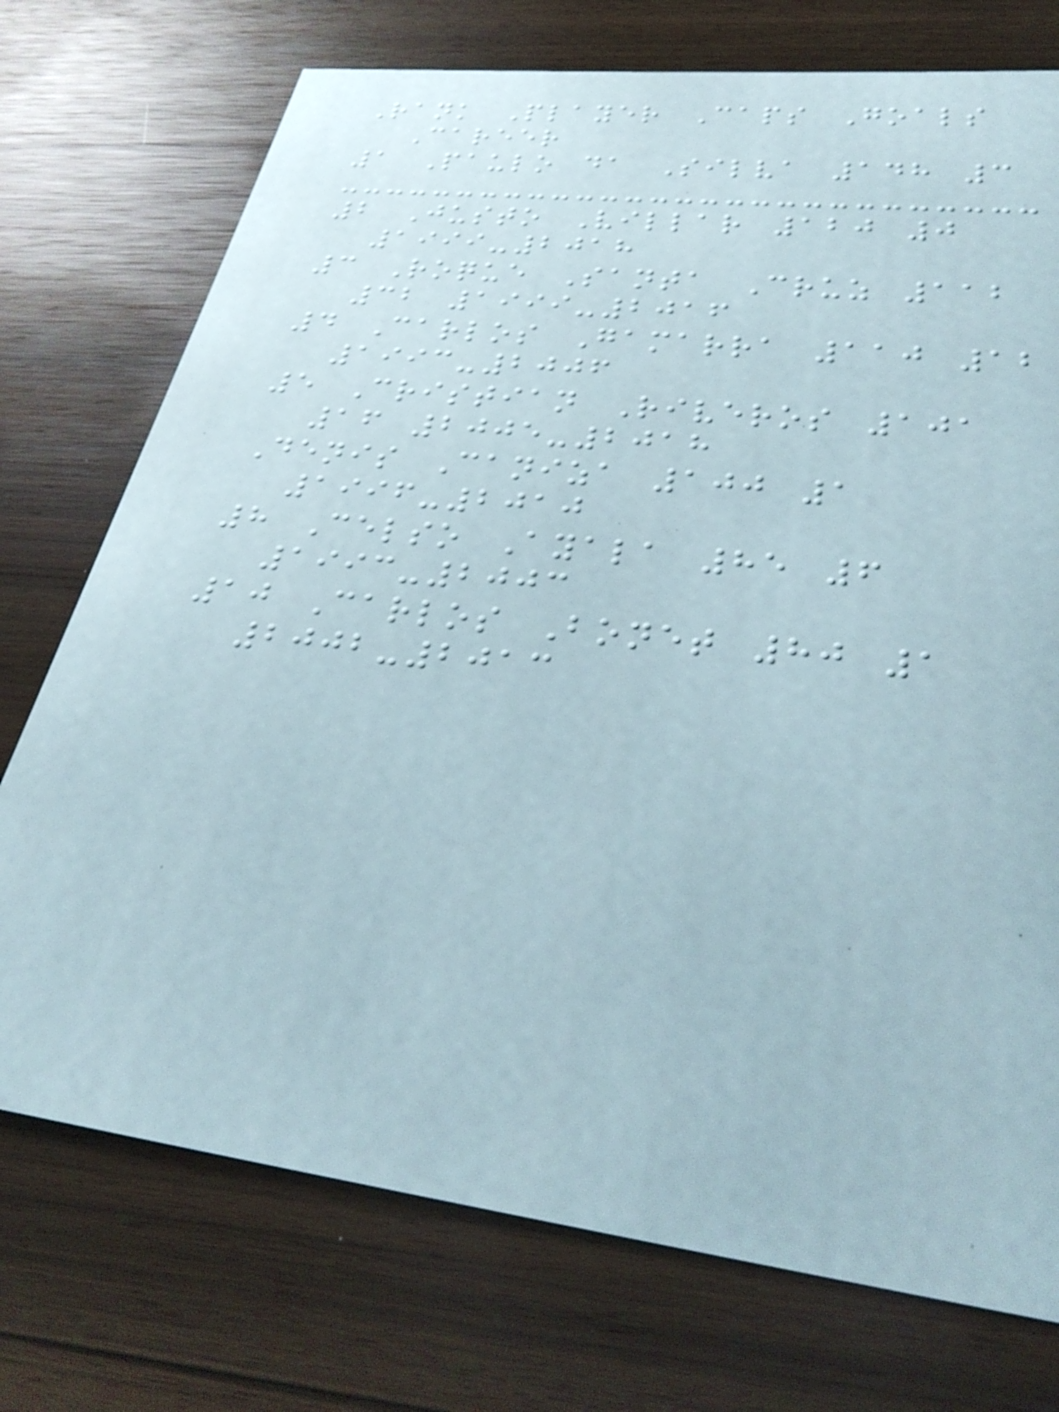Rank Player Caps Goals
Career
1 Paulo da Silva 148 3
2 Justo Villar 120 0
1999-2018
3 Roque Santa Cruz 112
32 1999-2016
4 Carlos Gamarra 110 12
1993-2006
5 Cristian Riveros 101
16 2005-2018
Denis Caniza 100 1
1996-2010
8 Celso Ayala 85 6
1993-2003
10 Carlos Bonet 80 1
2002-2013
